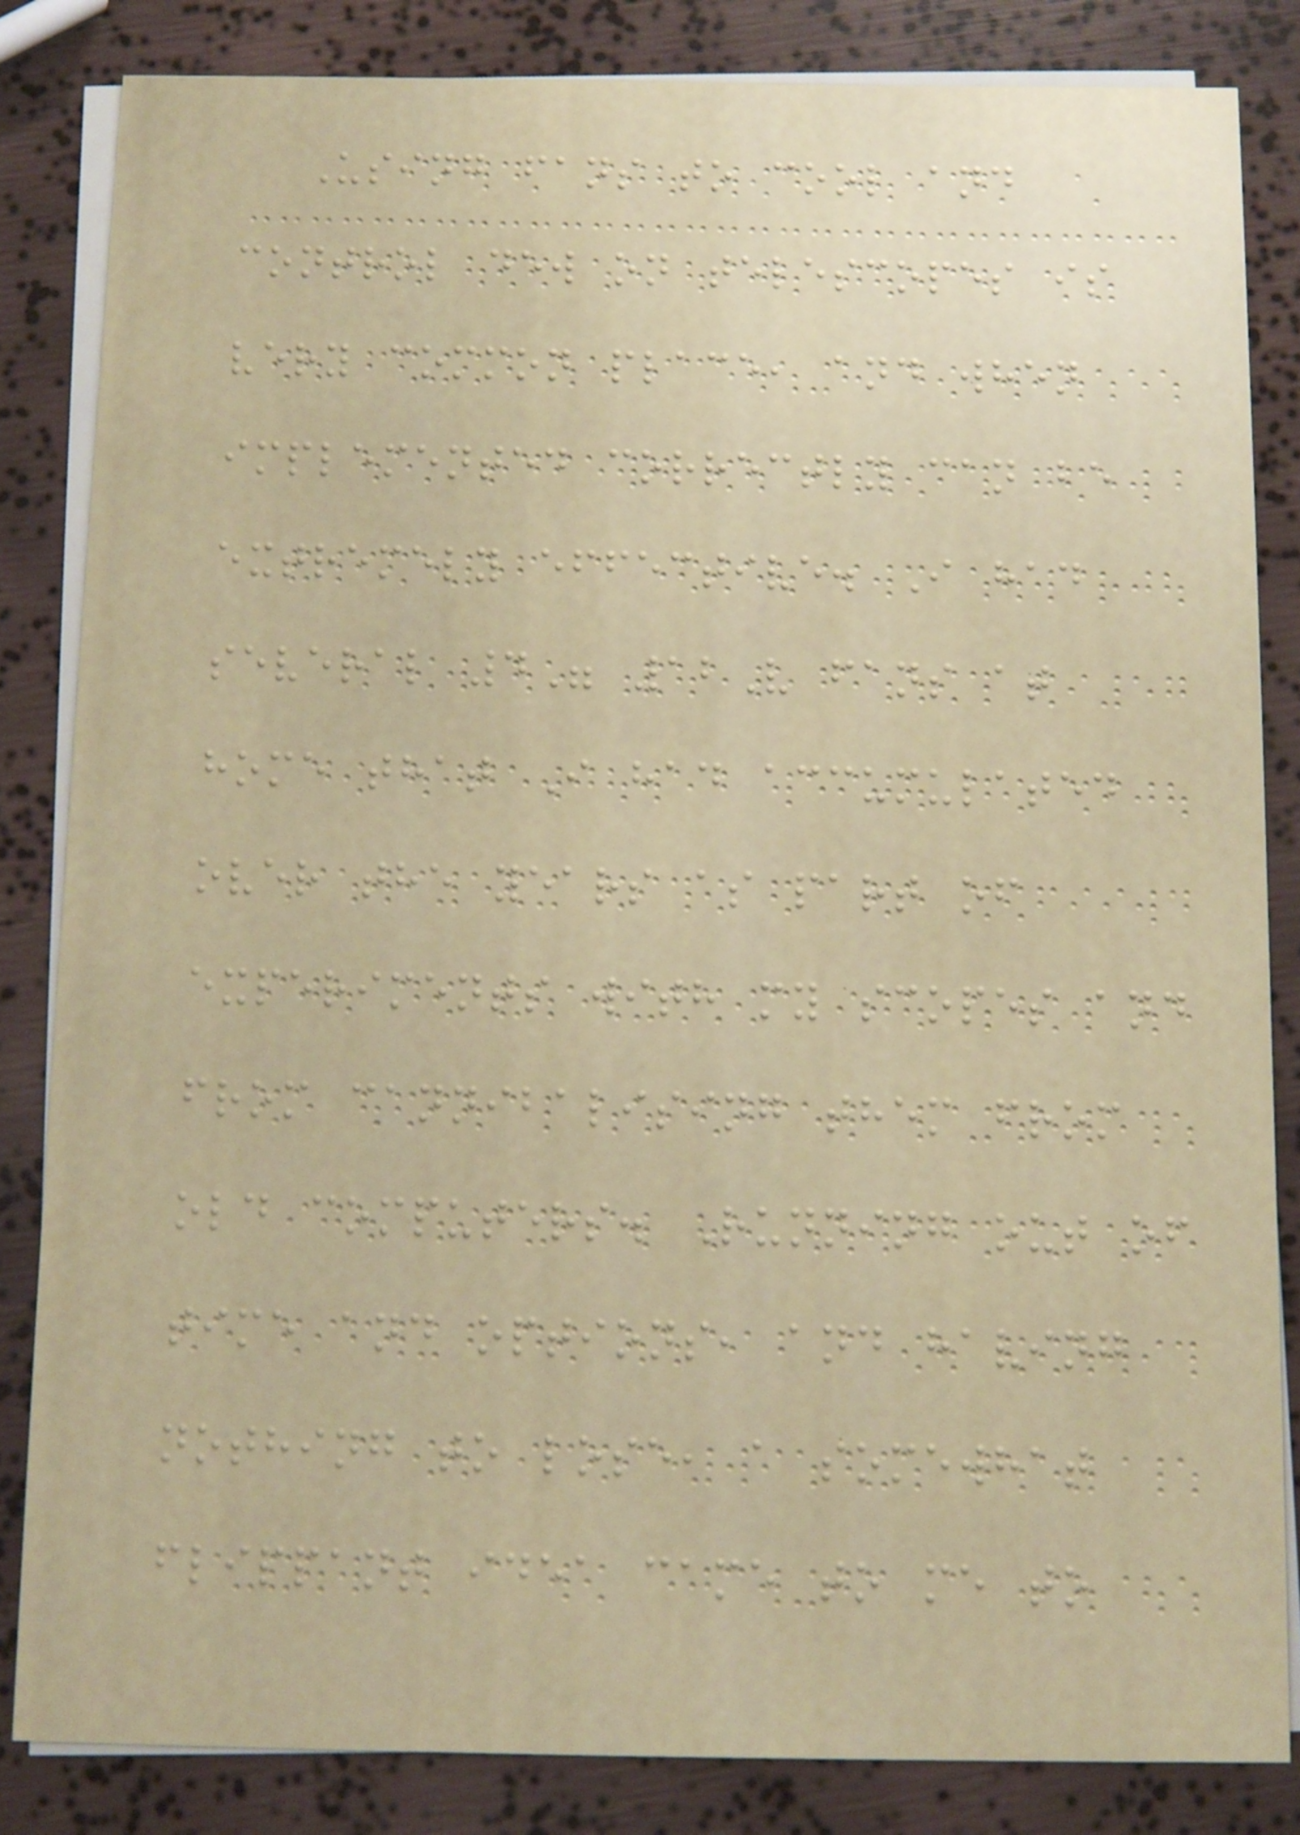Using fans to cool and
control dew on telescopes is
very common place, and when
implemented correctly can be
extremely effective. I had
several 4" 12V fans at
home that I had accumulated
over the years as part of
experiments with my scopes and
from cannibalising them from
old computers. Running out of
time and options, and having
nothing to lose, a somewhat
flippant idea came to me to
